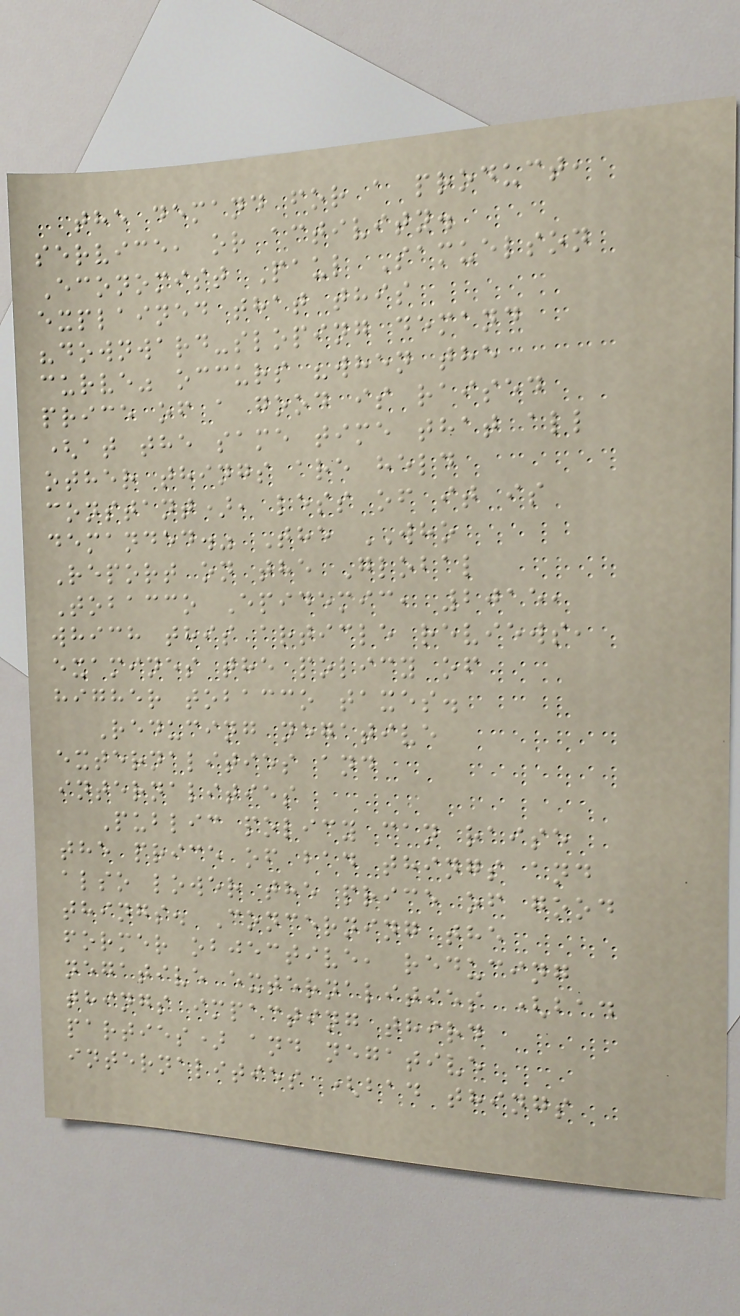the demand for a product,
service, or activity.
Economist Paul Samuelson
explained that this
"downward-sloping demand
curve" occurs "when the
price of a good is raised
(at the same time that all
other things are held
constant), less of it is
demanded." The WHO
Report on the Global
Tobacco Epidemic, 2015,
which this article reviews,
examines the policy of
higher tobacco taxes.
Reducing negative
externalities and
internalities
Public policy can raise
the price of bad things and
also lower the price of good
things. Concerning the
former objective, reducing
negative externalities (bad
things impacting third
parties) and negative
internalities (bad things
